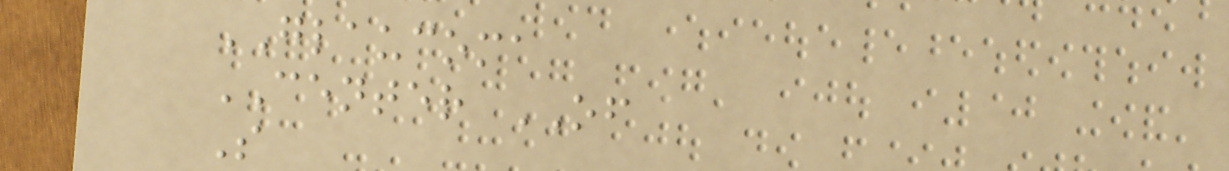GLAUCOMA
CENTER OF
S
